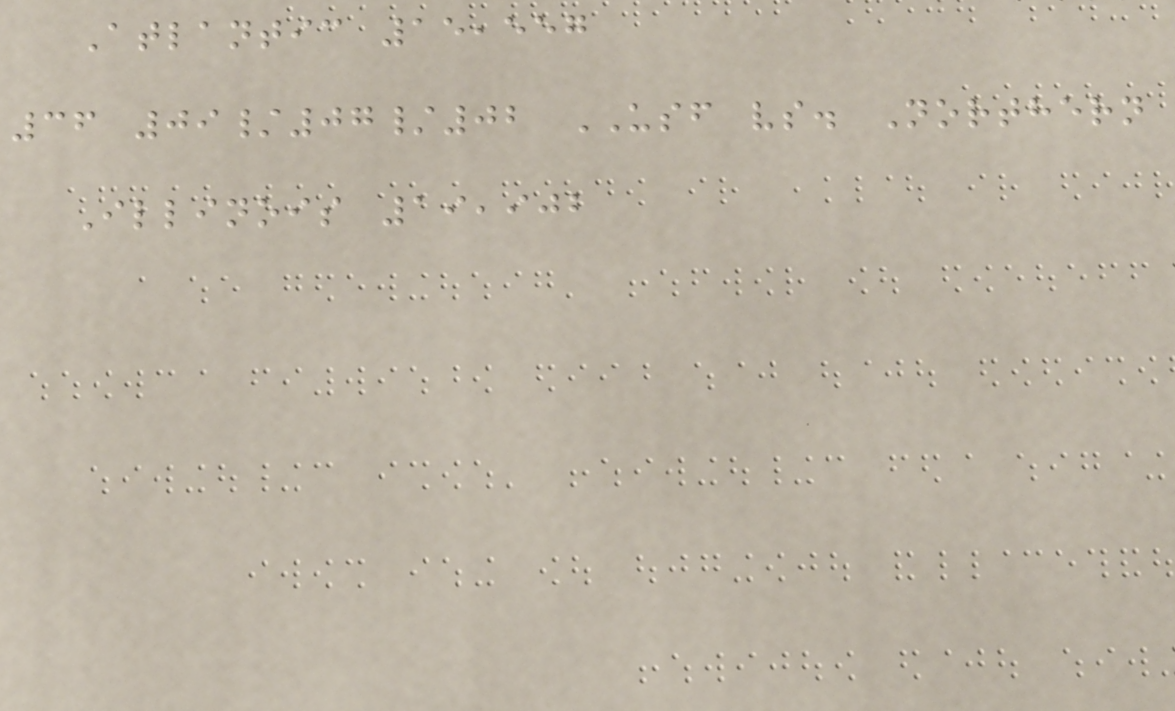Atlantic 15,557
36 09/07/02 USF vs. Northern
Illinois 19,902
